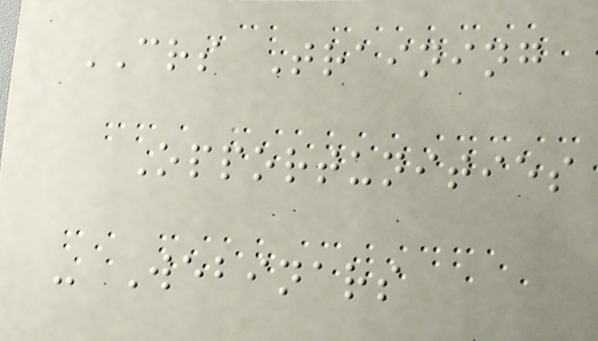CRS Training
Opportunities
- Webinars
